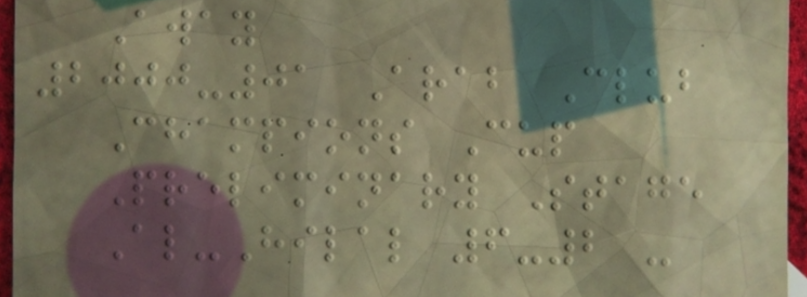Away
2000-01 Arab Club
Champions Cup
Preliminary Stage
Al-Hilal 6-2 -
